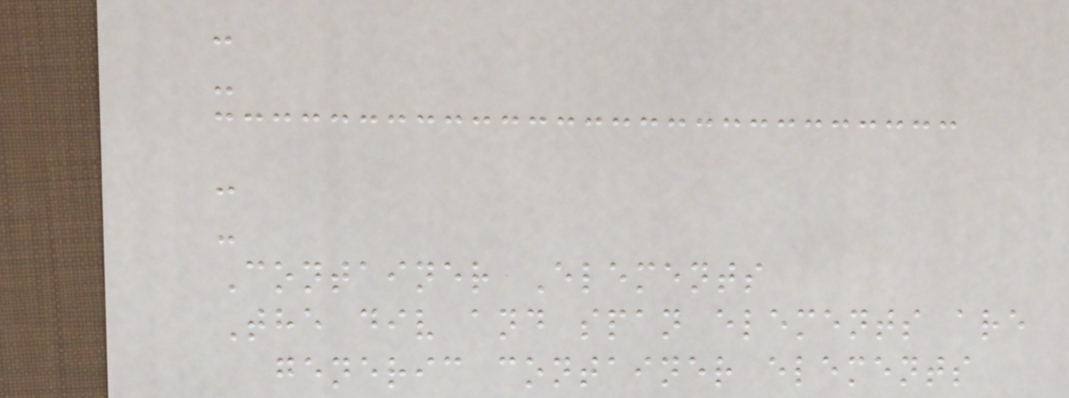-
-
-
-
Container Elements
The div and span elements are
generic container elements
